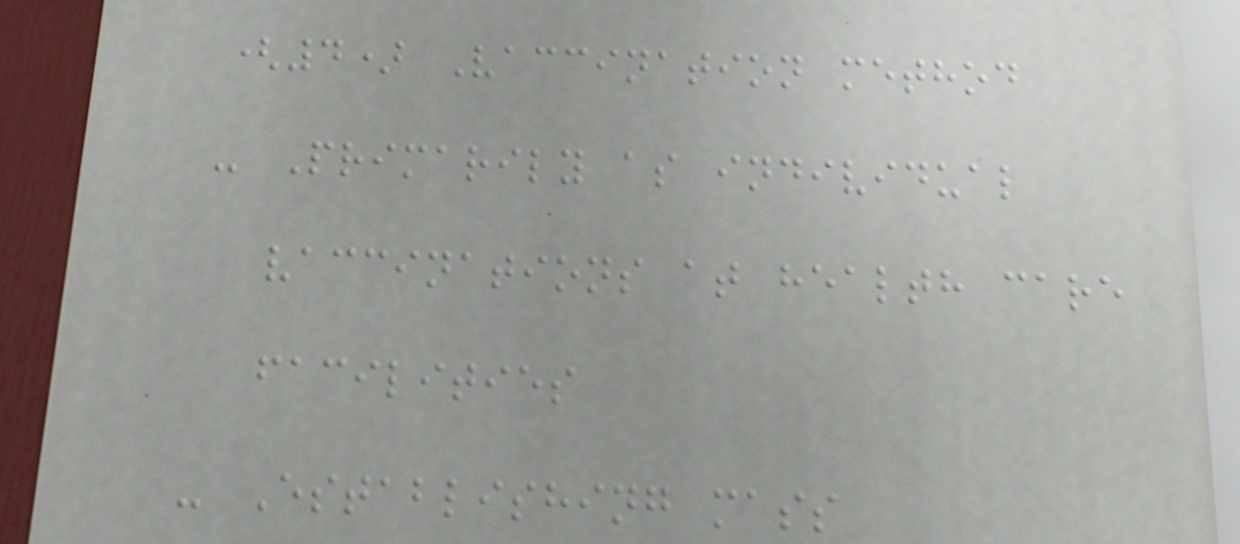(4) Vaccination method
- Primarily as individual
vaccinations at health care
facilities
- Establishing mass
